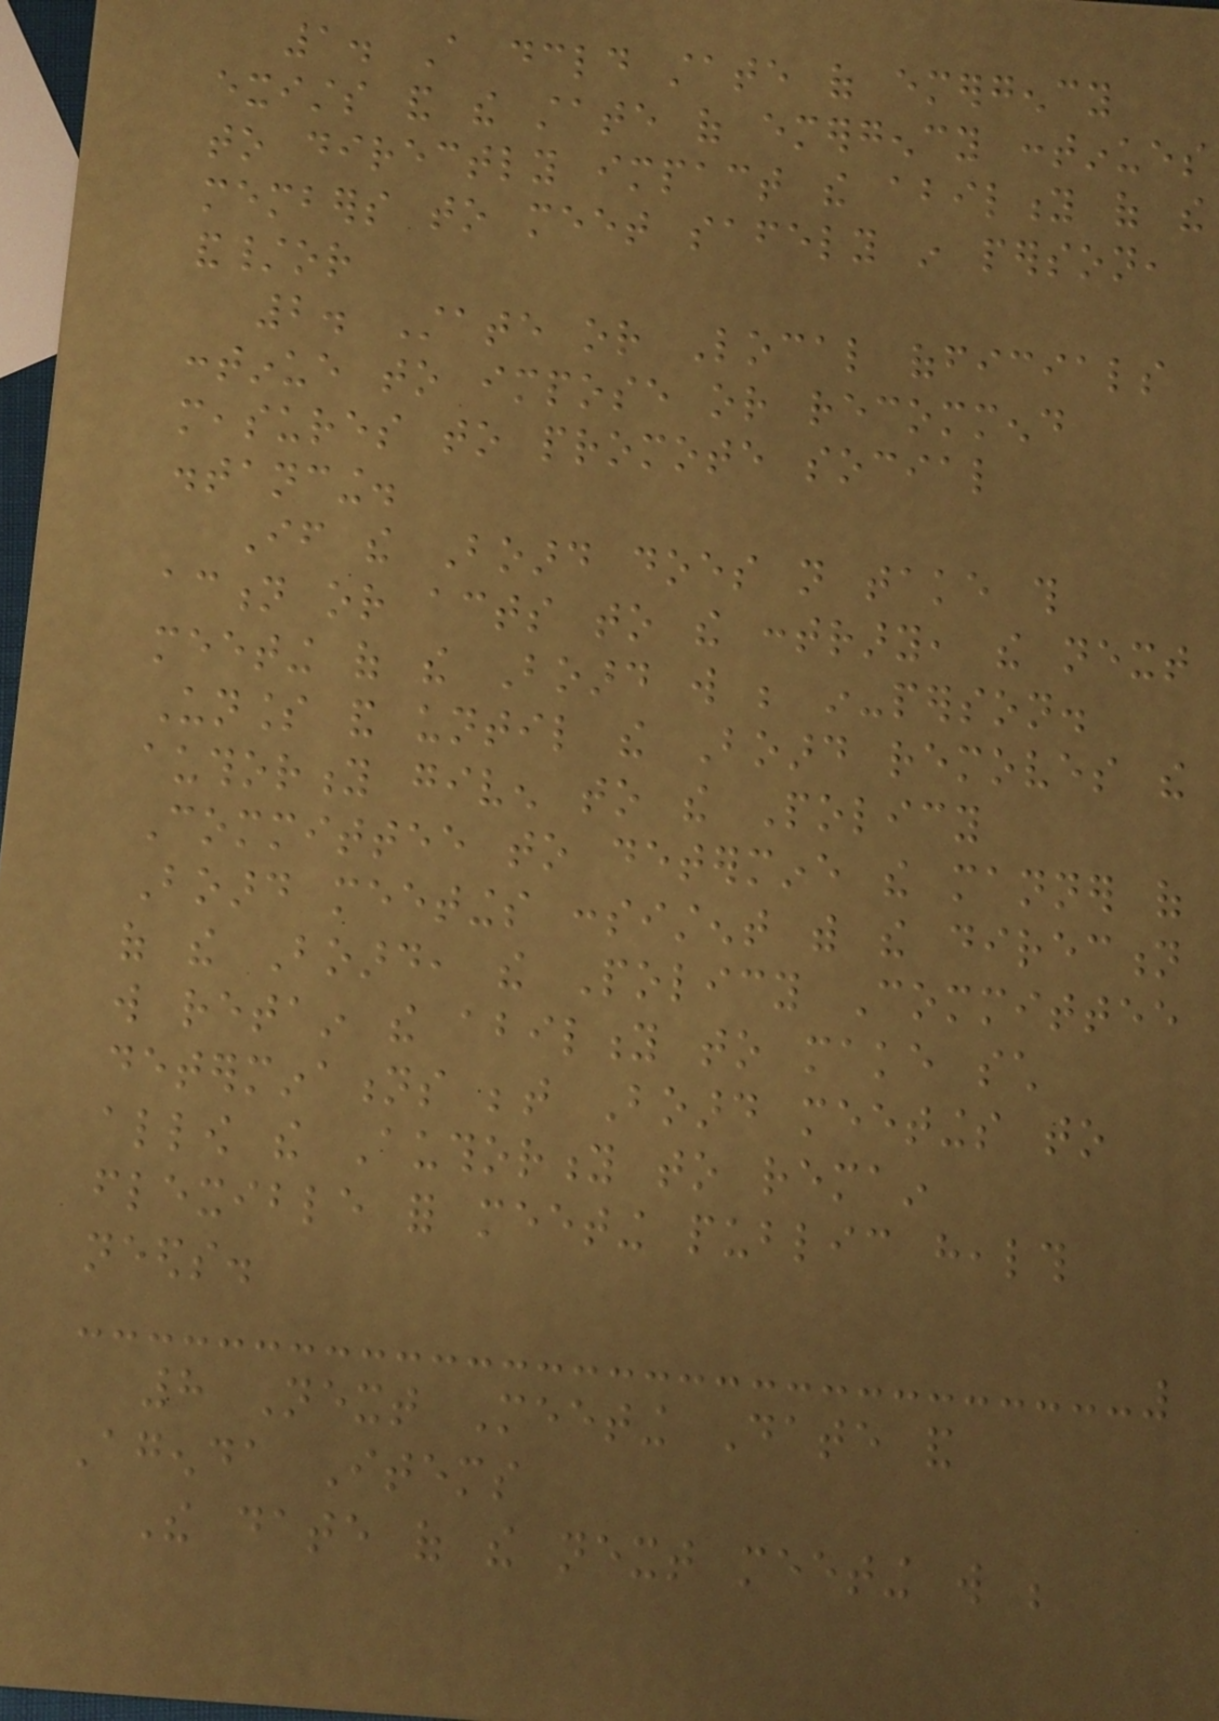1. A declared state of emergency
exists and the state of emergency continues
to directly impact the ability of the
members to meet safely in person,
and/or
2. State or Local officials
continue to impose or recommend
measures to promote social
distancing.
If the Board does not take this
action or acts to the contrary, the next
meeting of the Board will be in-person.
Unless and until the Board removes the
authority given to the Policy
Committee to determine the manner of
Board meetings consistent with the direction
of the Board, the Policy Committee
will retain the ability to make such
determinations between Board meetings to
allow the Authority to remain
flexible for meeting public health
needs.
8 Next Meeting Date and
Agenda Items
The date of the next meeting will be
